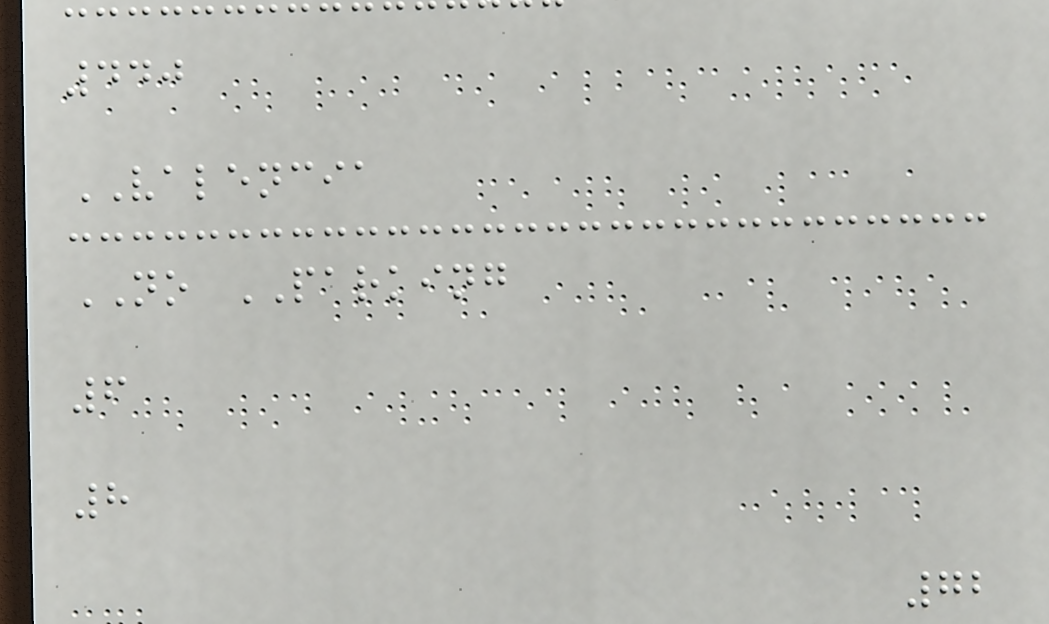440
VALENCIA
NO PARKING
6
8
72
